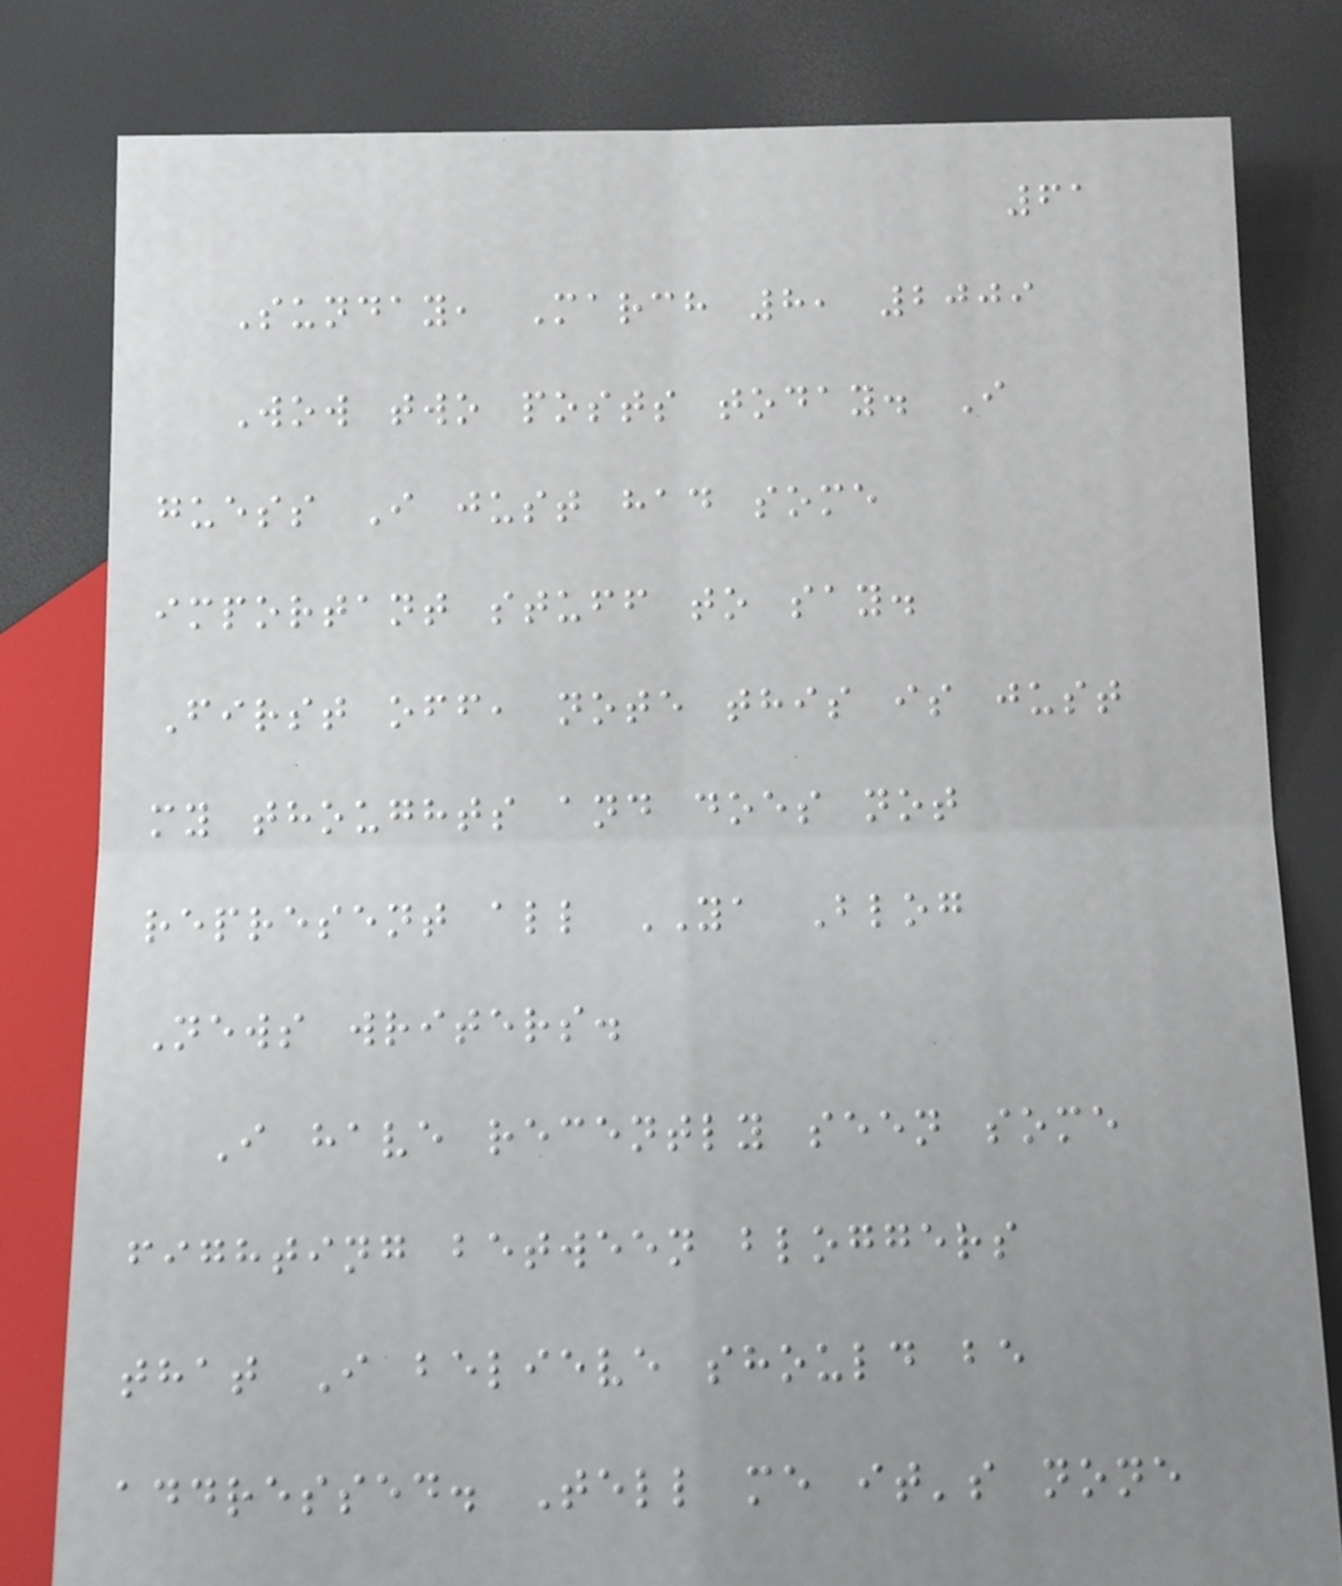61
Sunday, March 8, 2009
Wow two posts today. I
guess I just had some
important stuff to say.
First off, note this is just
my thoughts and does not
represent all YA Blog
News writers.
I have recently seen some
fighting between bloggers
that I believe should be
addressed. Tell me it's none
